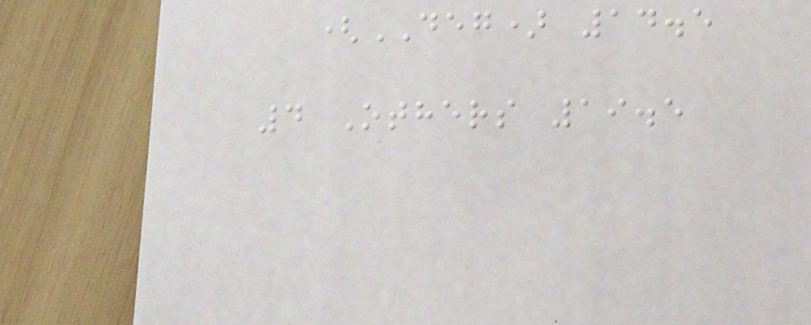(DEG) 14.5
4 Others 19.5
